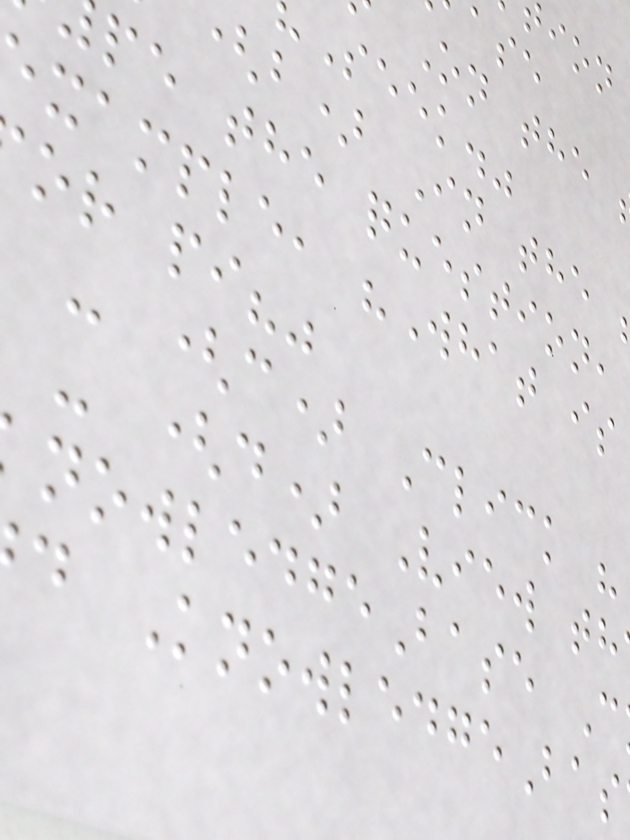On the
Seek."
b) In the
pe the question,
xample, "What is
or pi?"
- (c) Click
- (d) View th
nowledgeBase C
d KnowledgeBas
